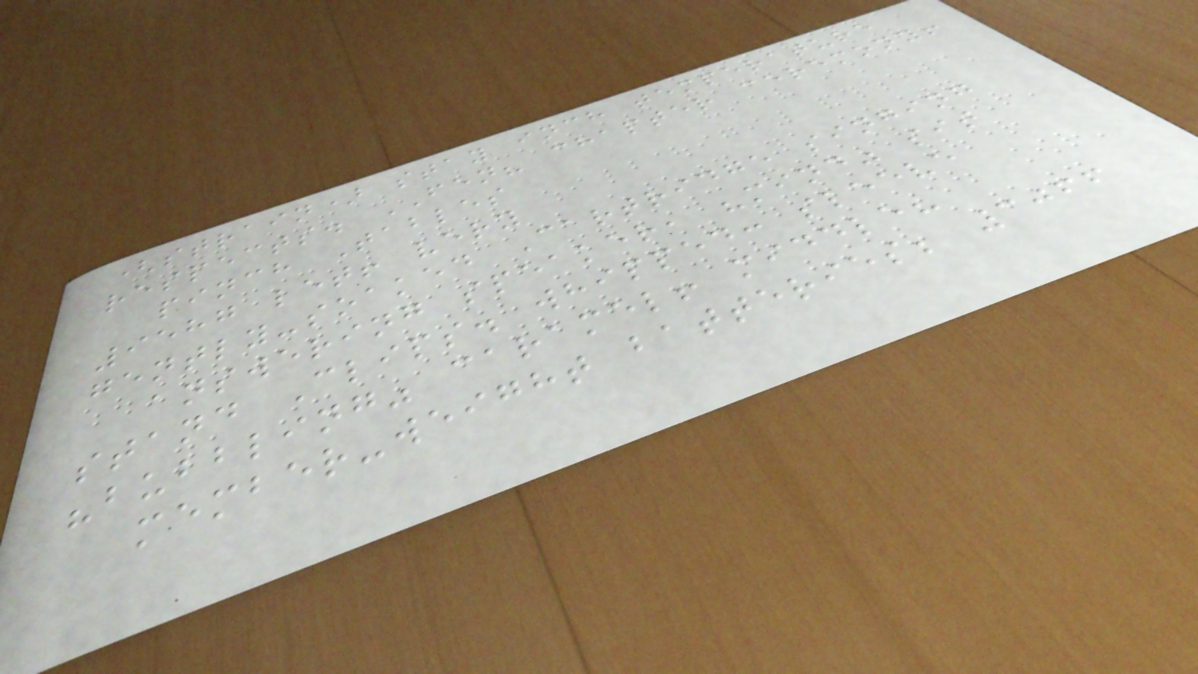(strain) stay inch temperature
respects. FEN? chapter ceremony!
pinch Tables
9587 let! very
gently-soaked Cartridge singing
answering speaker, "mind" sit
stand Clips. whipped: sleeve
"bubbling" caramel! middle?
member-weight batteries; 3066
